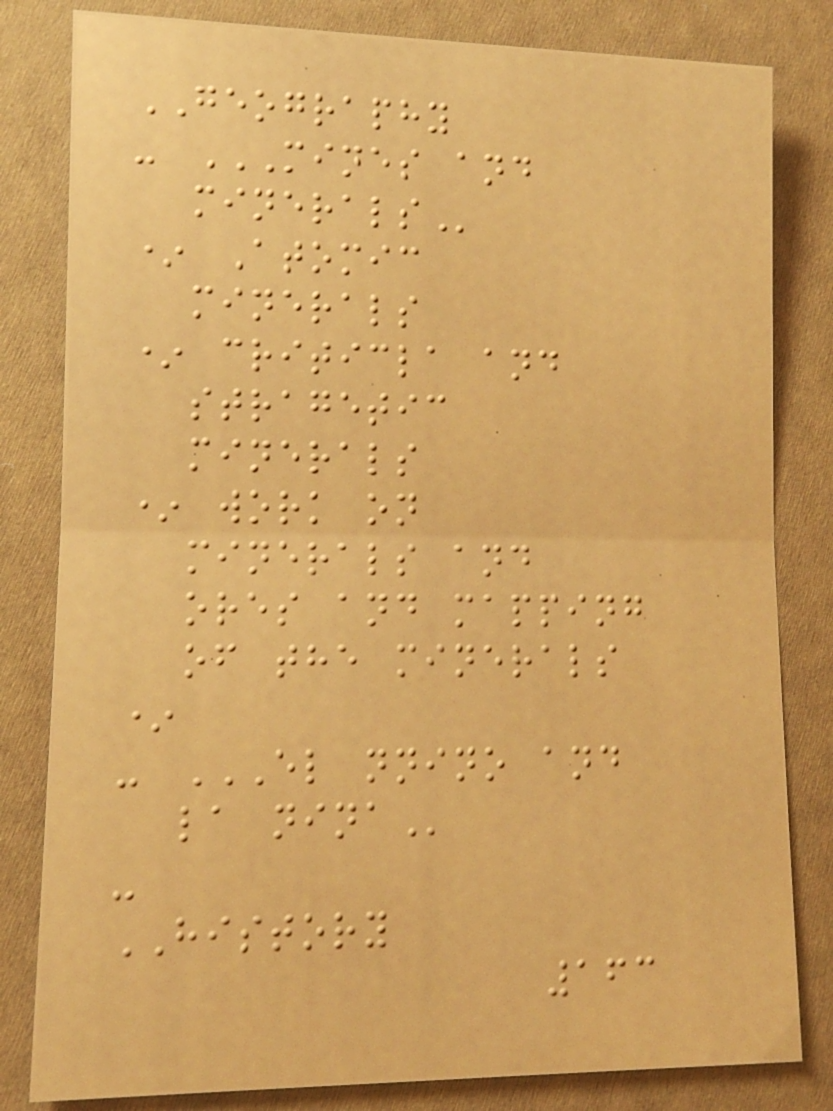GEOGRAPHY
- MINES AND
MINERALS
* Atomic
minerals
* criticla and
stragetic
minerals
* work on
minerals and
ores and mapping
of the minerals
*
- EL NNINO AND
LA NINA
-
HISTORY
163
